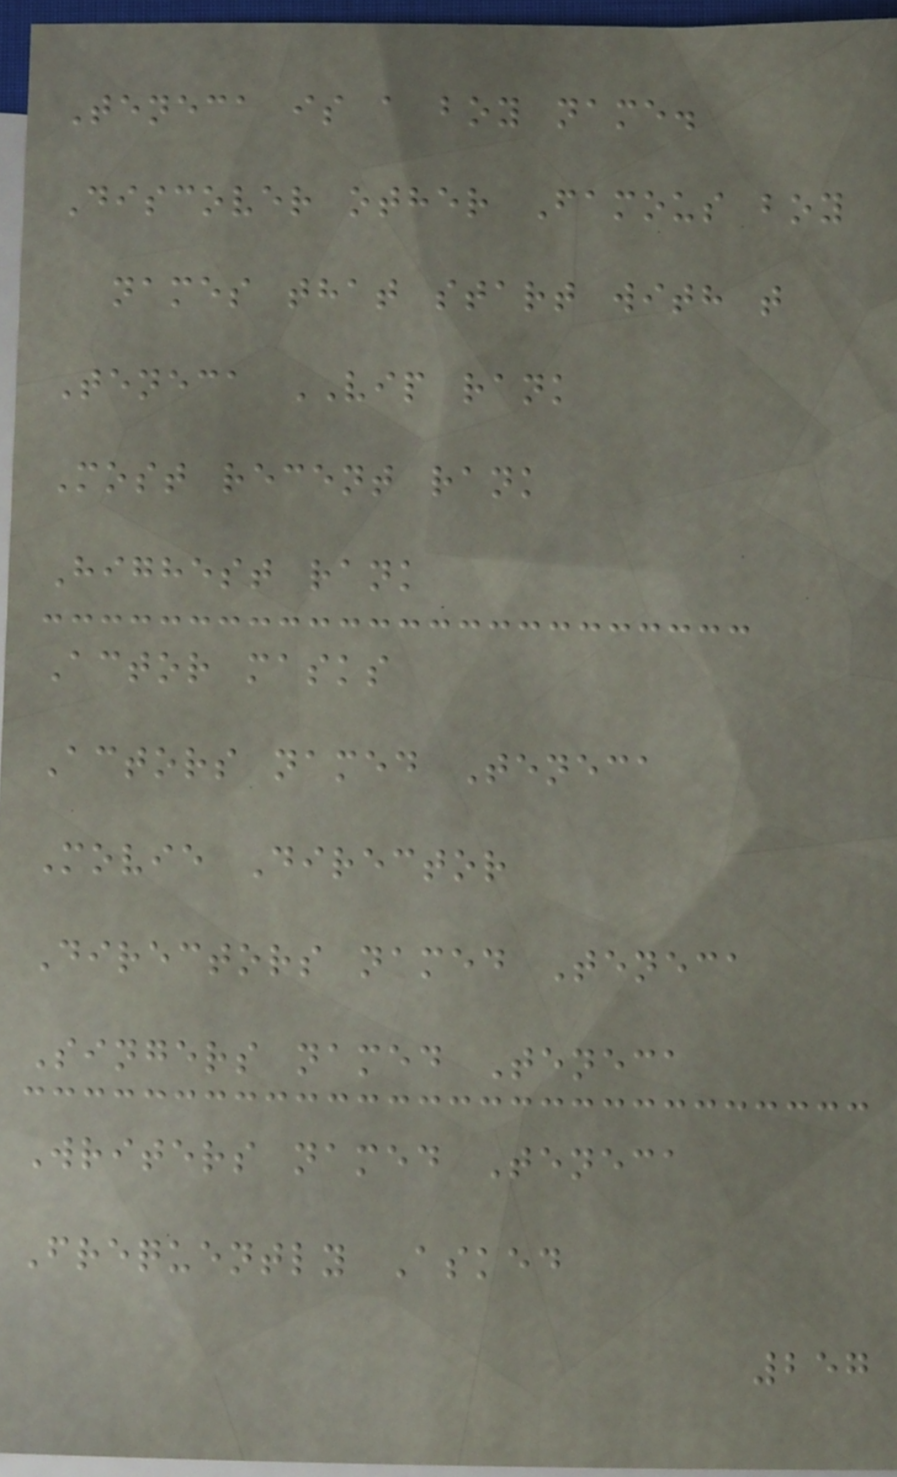Teneca is a boy name.
Discover other Famous boy
names that start with t
Teneca VIP rank
Most recent rank
Highest rank
Actor masks
Actors named Teneca
Movie Director
Directors named Teneca
Singers named Teneca
Writers named Teneca
Frequently Asked
257
